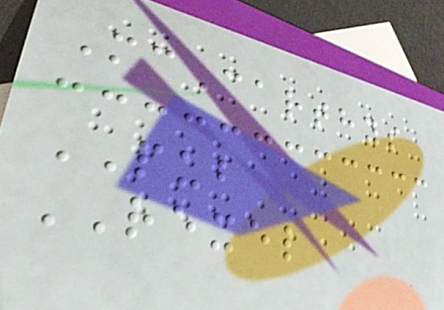McCarthys
PUB
REXEL
